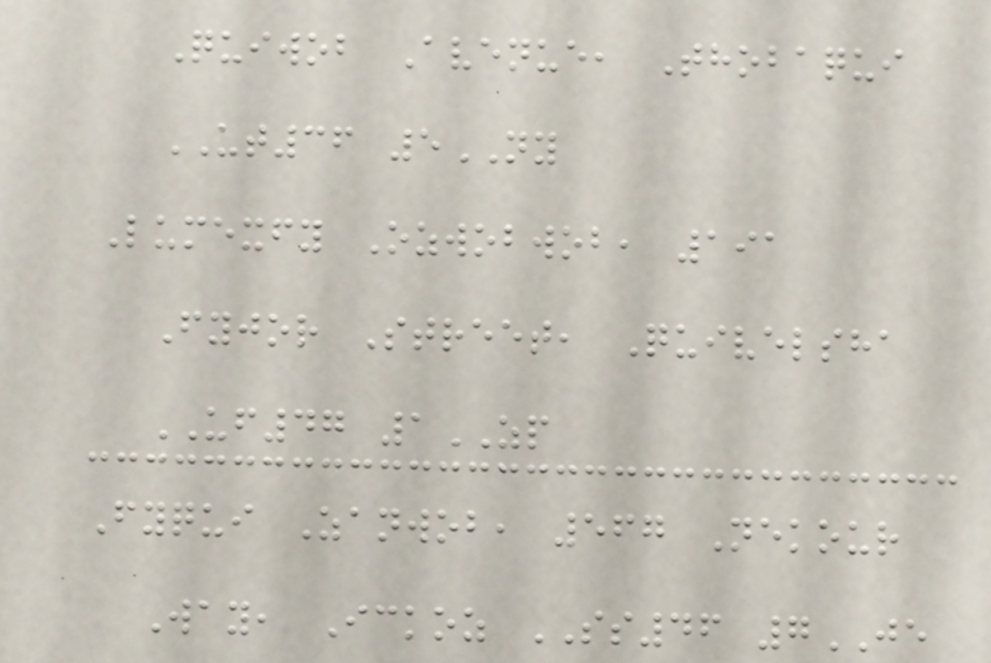Quiwob Avenue, Thobaqui
UT36 5NY
Lumexfy Ozwobwob, 191
Fyjor Street, Quivelsha
UF47 1ZP
Fyqui Zanwob, 567 Nekour
Way, Ickoz SS46 7JE
